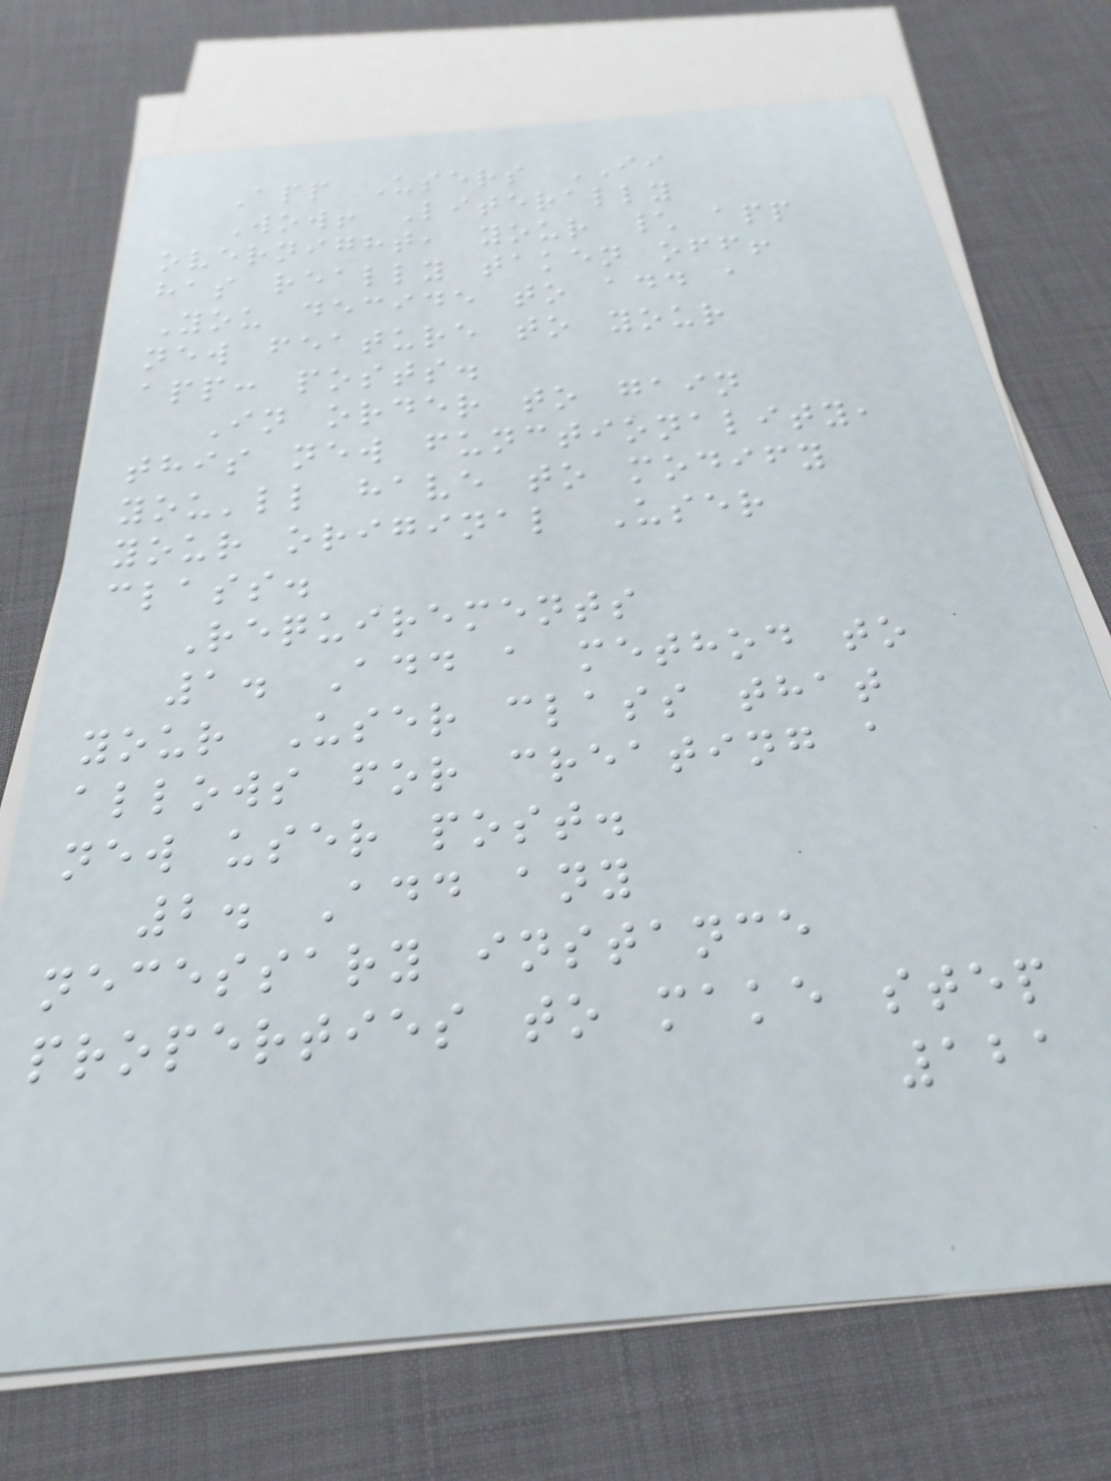App Users II
Wow! Literally
overnight, your \ app
has really taken off!
You decide to add a
new feature to your
app: posts.
In order to gain
this new functionality,
you'll have to modify
your original User
class.
Requirements
1. Add a method to
your User class that
allows for creating a
new user post.
2. Add any
necessary instance
properties to make step
121
